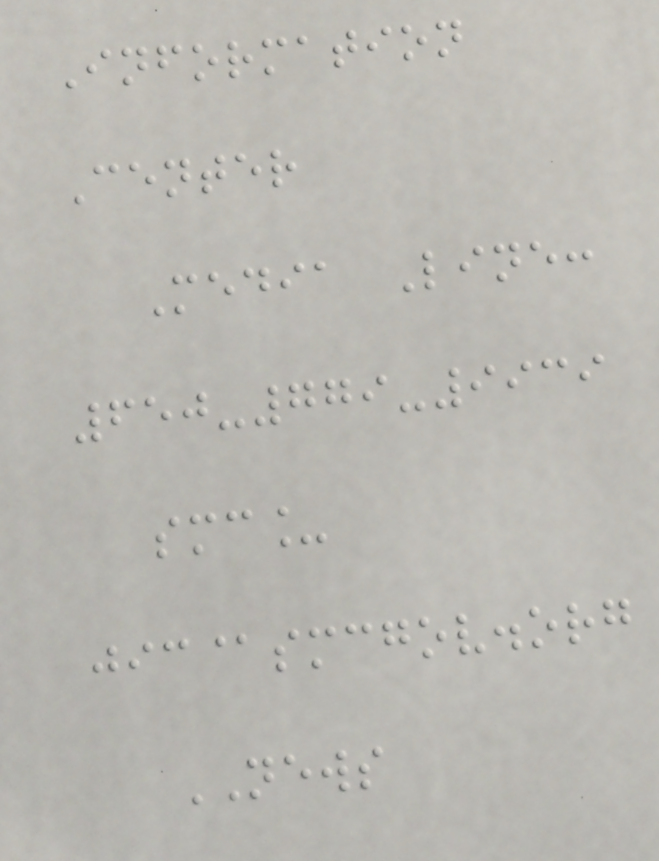Information
Center
Media Line:
650-779-9939
smc_
jic@smcgov.org
NEWS
